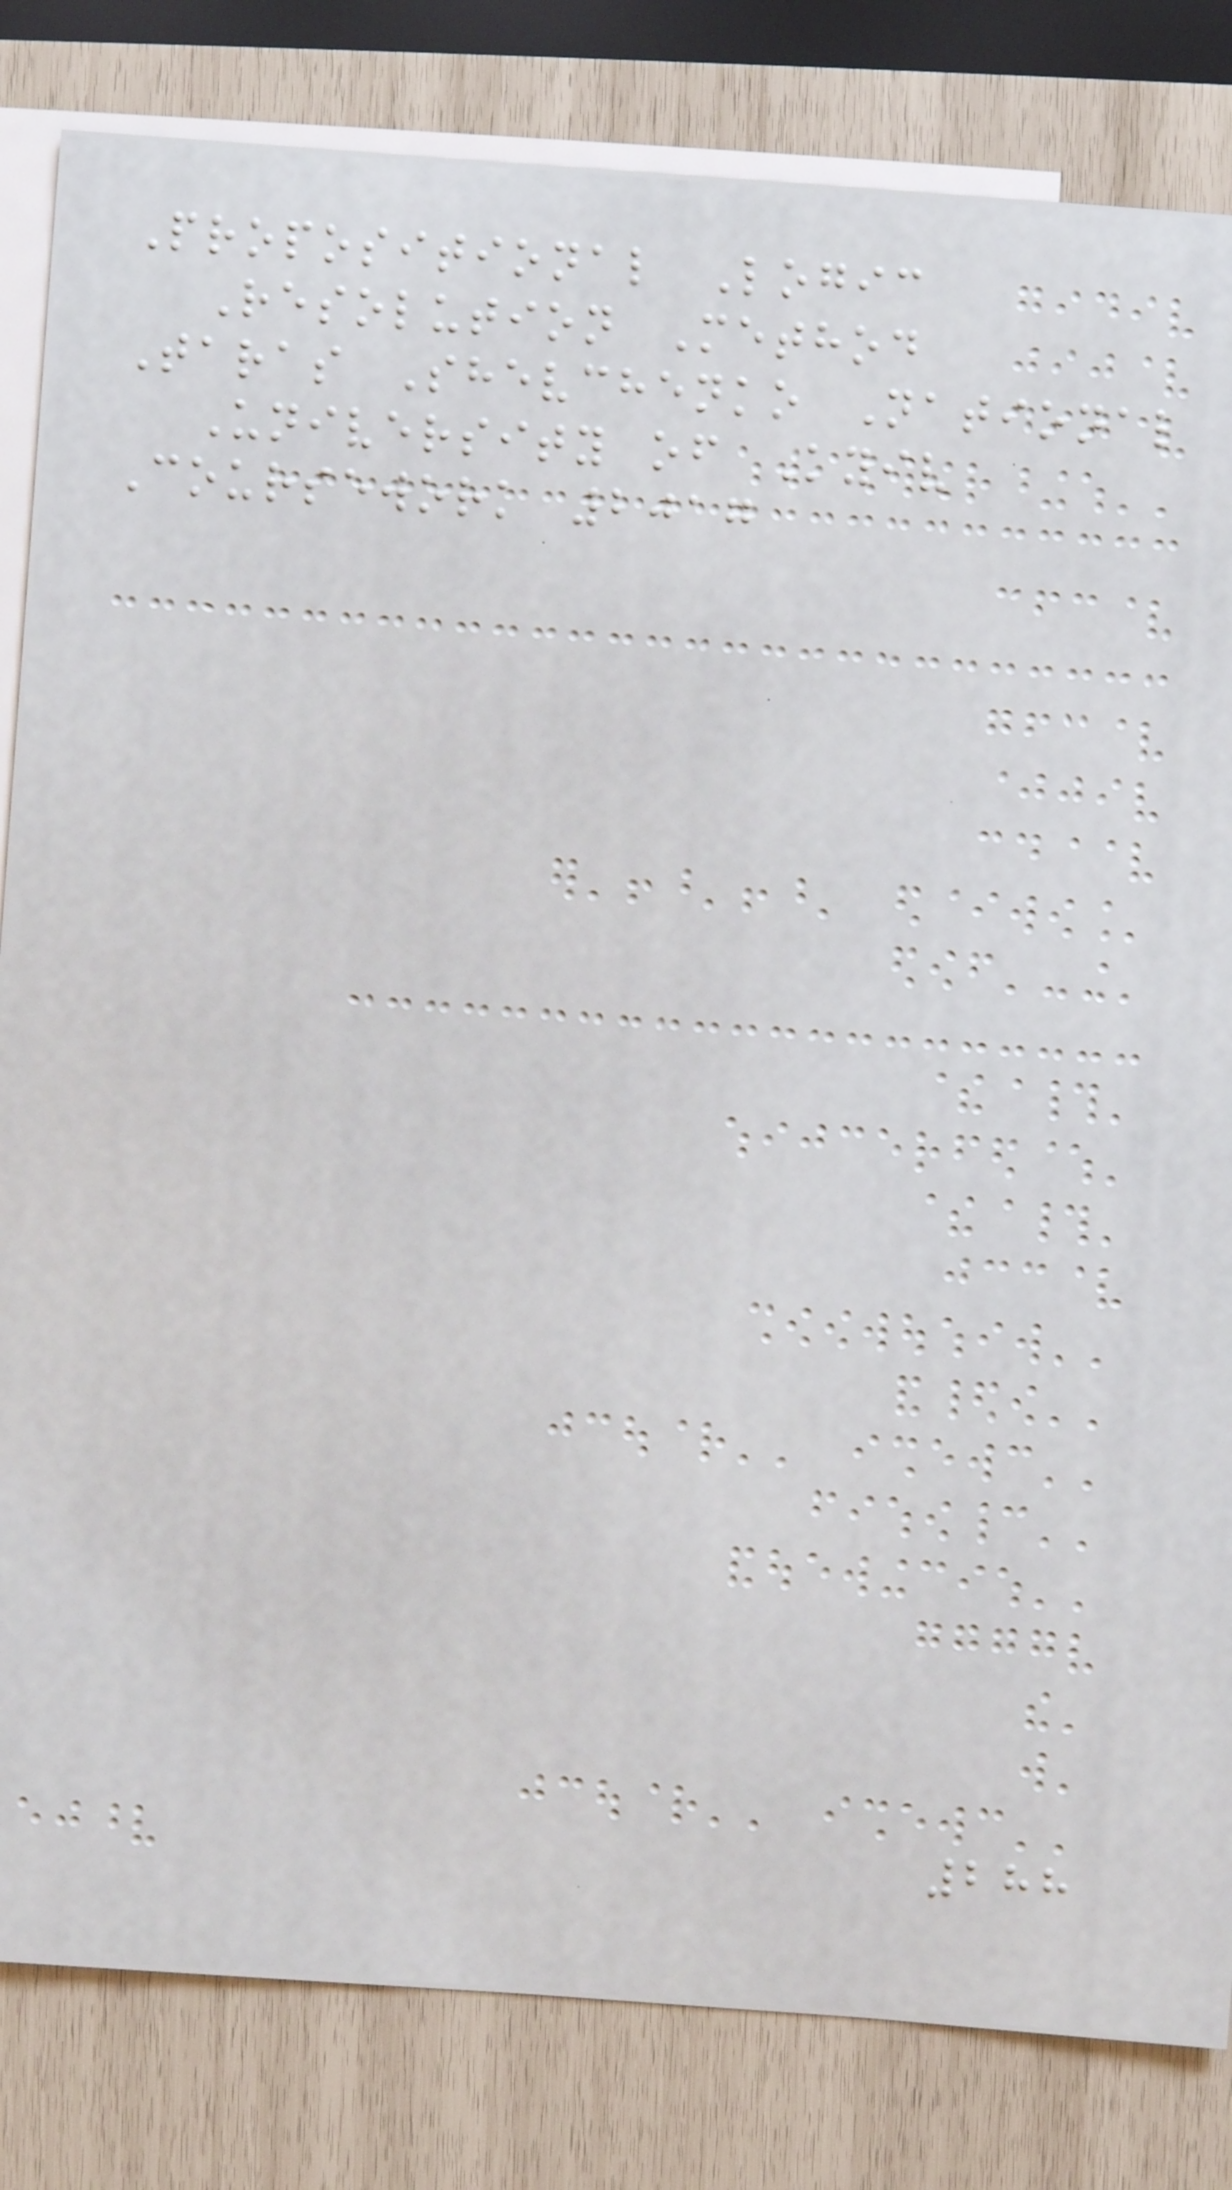Propositional Logic
Resolution Method
Taras Shevchenko National
University of Kyiv
Coursework 2017
288
